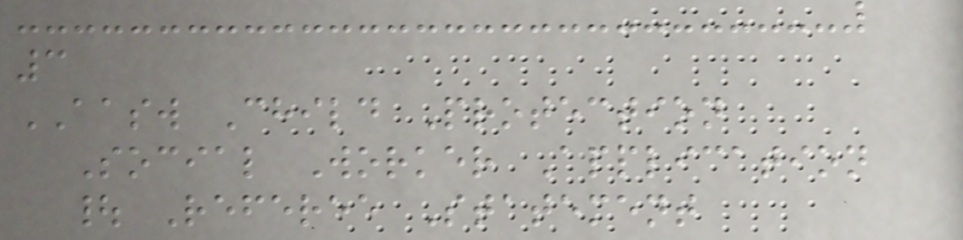3
AASW Child Protection
Social Worker Application
| Referee Statement
